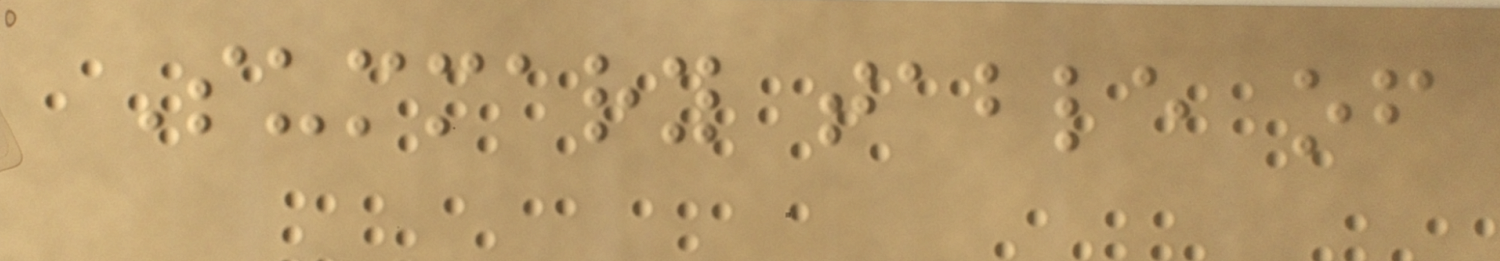Summary table of
